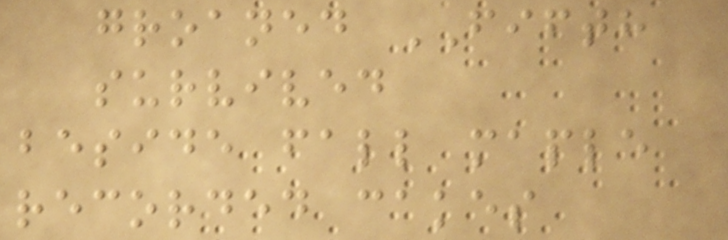groaned FIFTH
survived
beside fall maple
recorded cakes
